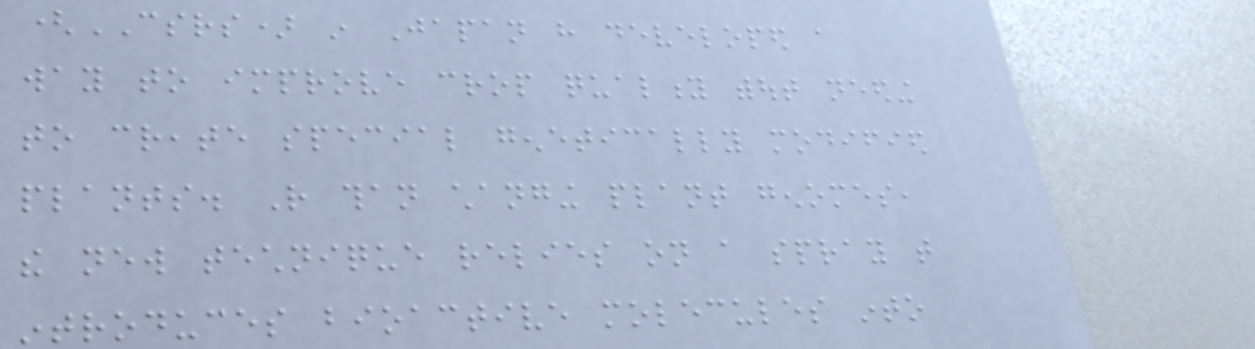(CSRS) in Japan have developed a
way to improve crop quality without needing
to create special genetically modified
plants. Rather than changing plant genomes,
the new technique relies on a spray that
introduces bioactive molecules into
